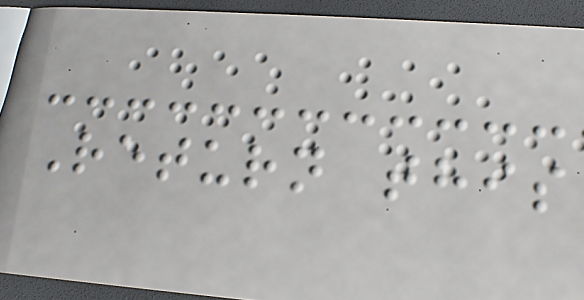Return this
